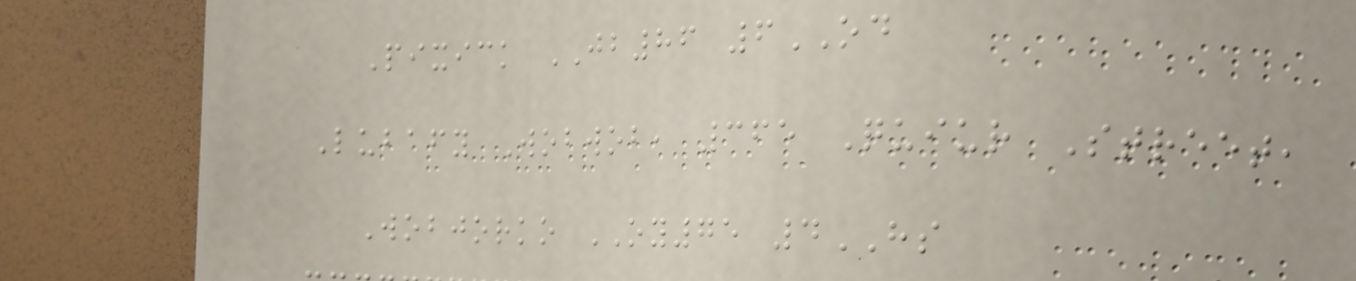Pixick JB86 6OD
Lubafy Wobwob, 365 Quiur Street,
Wobjorko OY75 4HS
